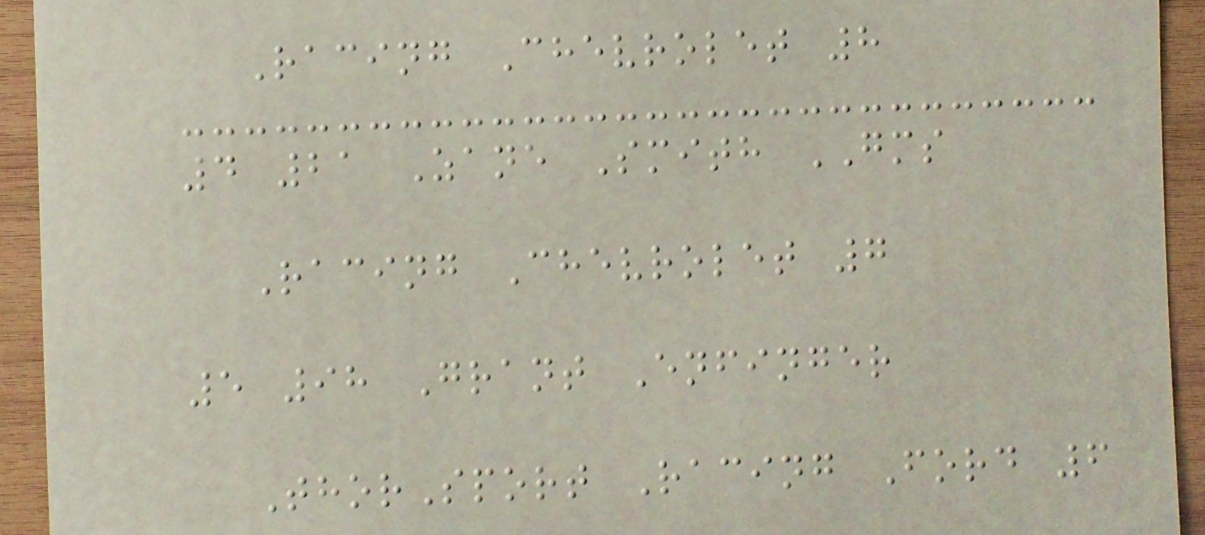Racing Chevrolet 8
4 21 Zane Smith GMS
Racing Chevrolet 7
5 98 Grant Enfinger
ThorSport Racing Ford 6
